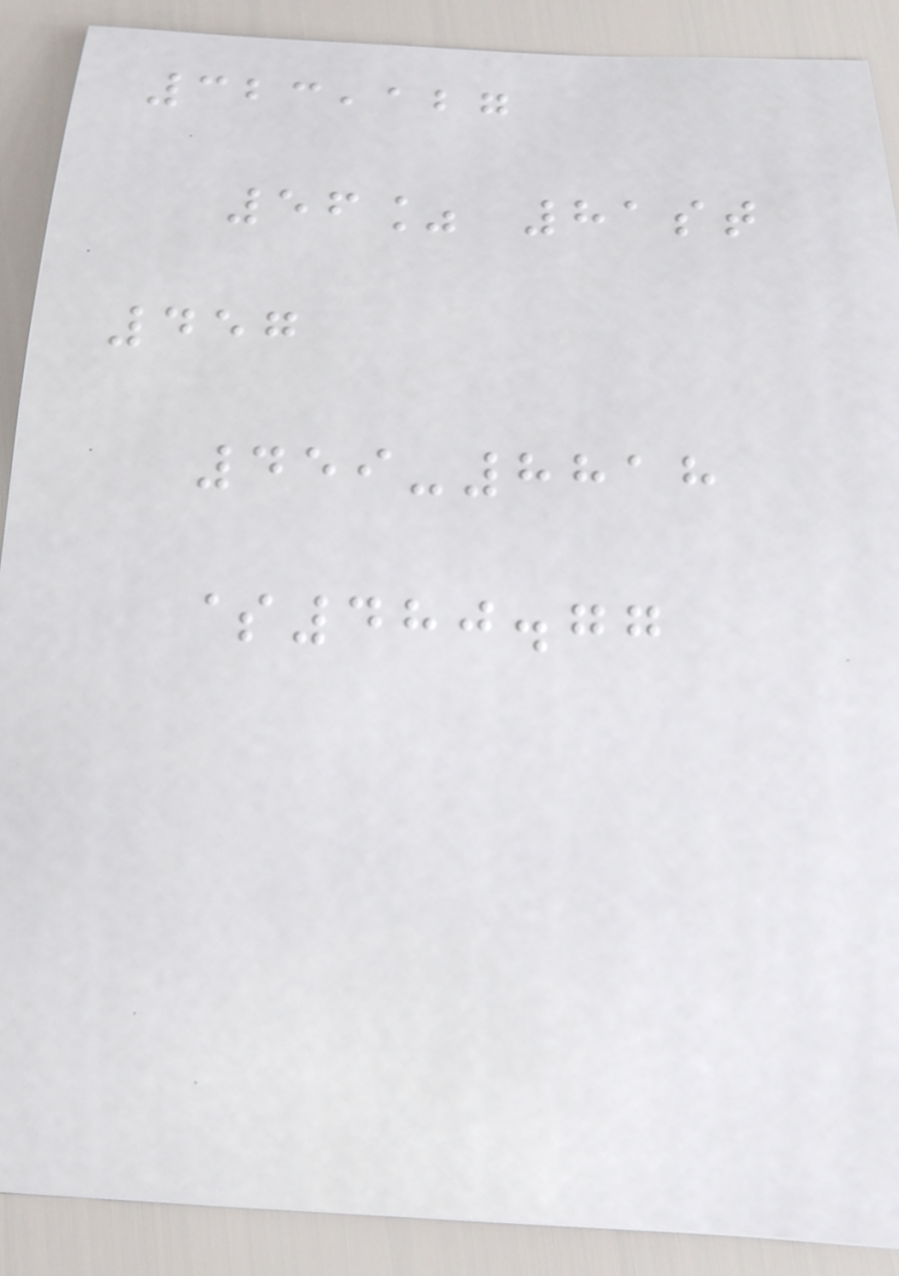323,127
56% 81st
457
459-8818
$480.77
